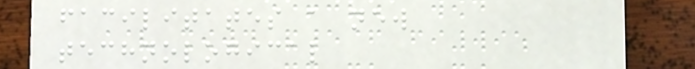facilitates a new
technological
